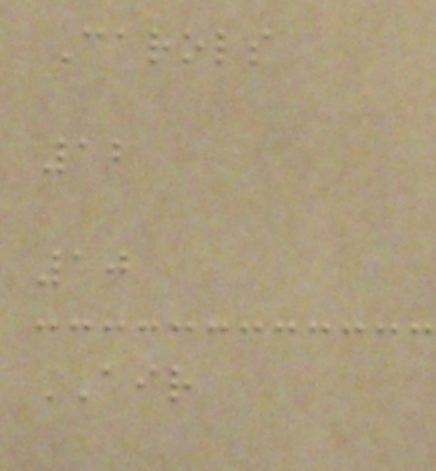Carols
12
10
AIR
